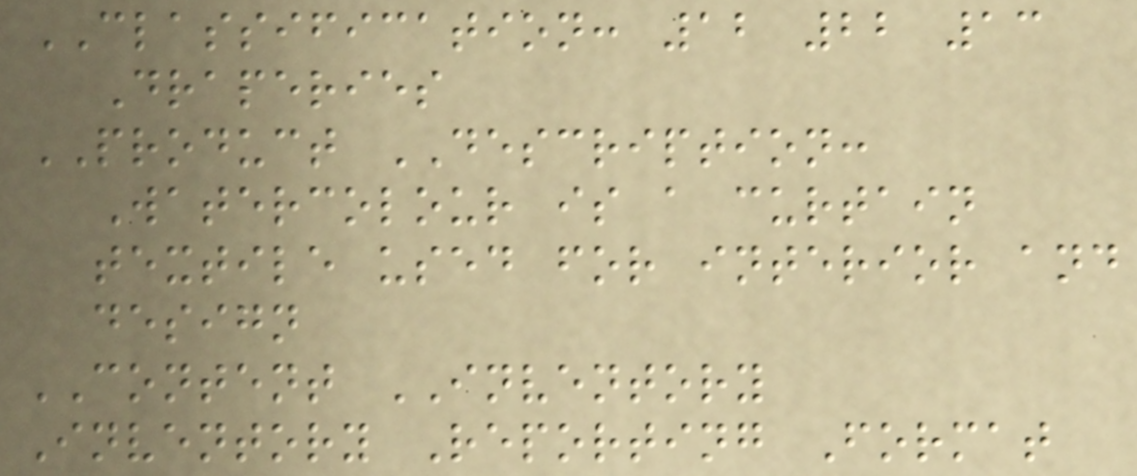CLASSIFICATION: 12 22 13
Draperies
PRODUCT DESCRIPTION:
Watercolour is a curtain
textile used for interior and
design
CONTENT INVENTORY
Inventory Reporting Format
